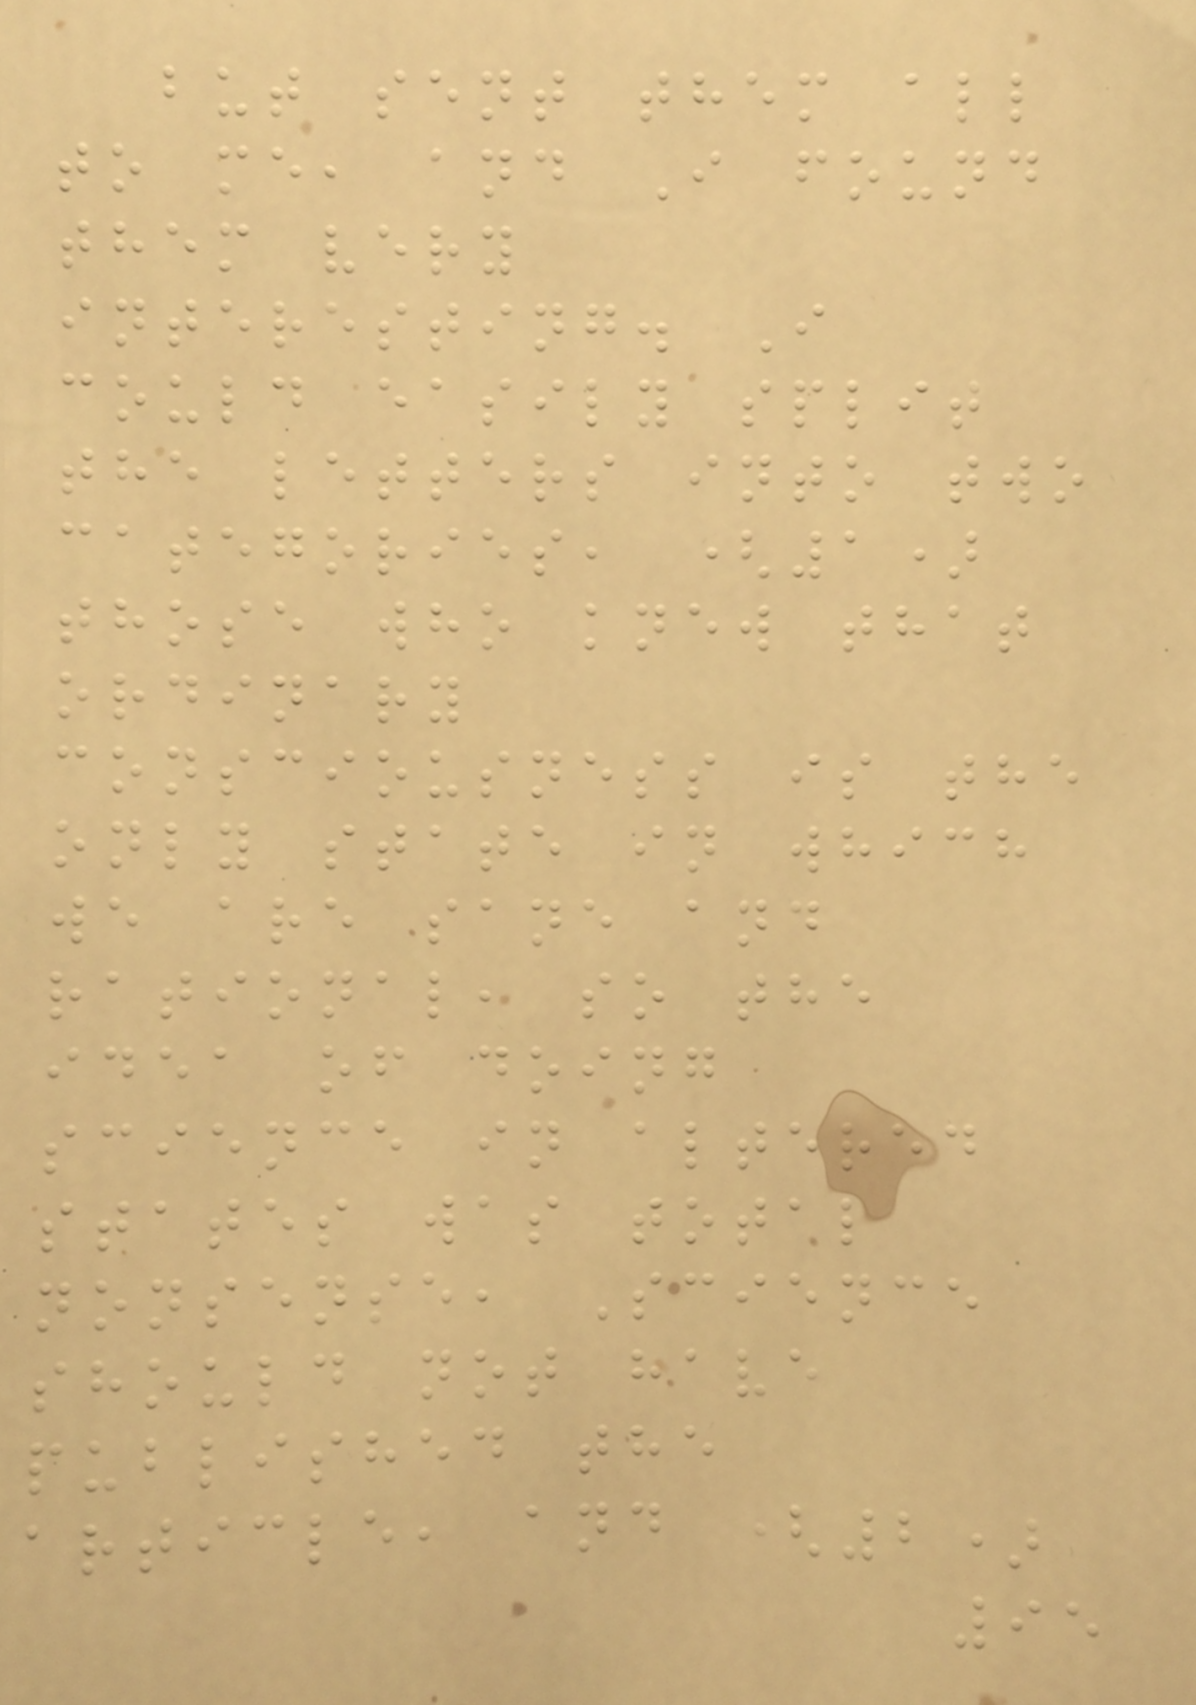but sent them all
to me, and I found
them very
interesting. I
could easily split
the letters into two
categories, (1)
those who knew that
ordinary
consciousness is the
only state in which
we are sane and
rational, so the
idea of doing
science in altered
states was total
nonsense, Science
should not have
published the
article, and (2)
95
